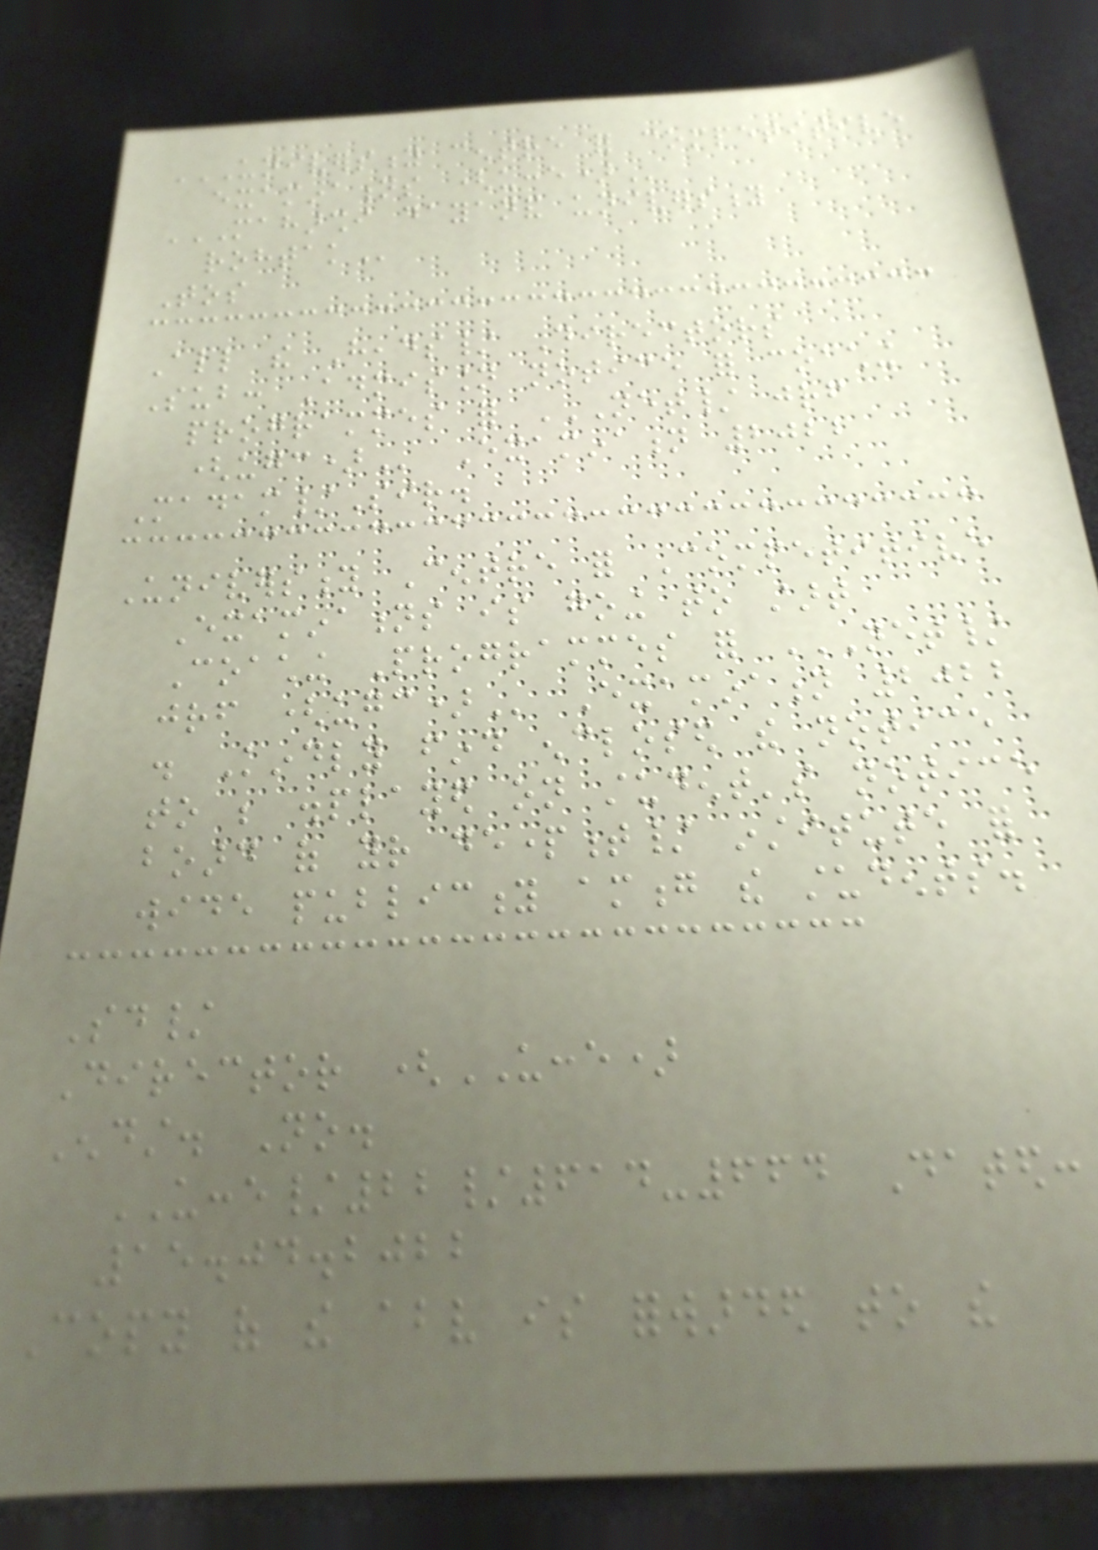UNIVERSITY CENTRE FOR COMPETITIVE
EXAMINATIONS (UCCE)
MAHARSHI DAYANAND UNIVERSITY
ROHTAK
Tos
All the Heads/ Directors
Sub: Admission notice for coaching
programmes for NET/ JRF
(UGC) Examination 2022
Madam/Sir.
University Centre for Competitive
Examinations is going to start
Coaching Programmes for NET/
JRF (UGC) Examination 2022
. Kindly find enclosed the notice
to be displayed on student's notice
board of your department/ institute for
wide publicity among the students.
Sd/
Director (UCCE)
Endst. No.
UCCE/22/614-664 Dated:
15.04.2022
Copy of the above is forwarded to the
